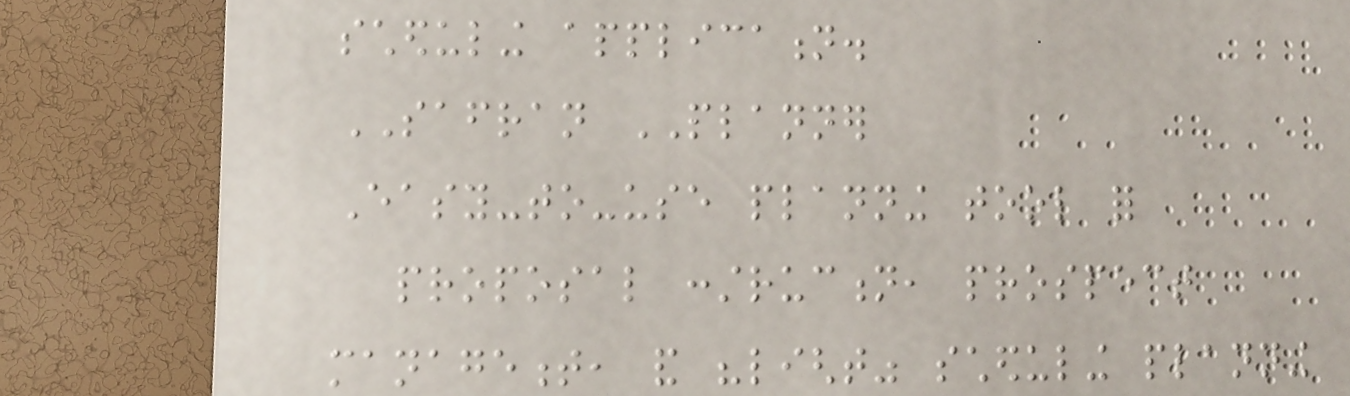scheduling application.
SAFRAN PLANNER
Easy-to-use planning tool for
proposal construction, prospect
management, and "light" scheduling planning
